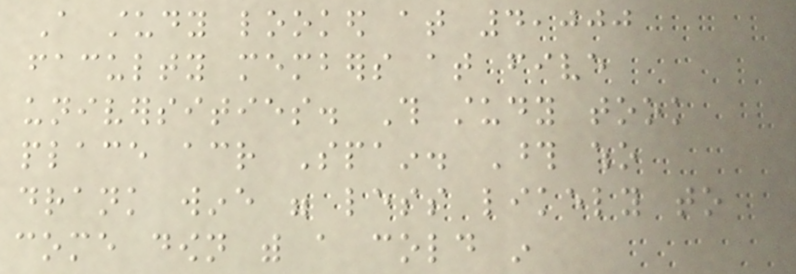A study looked at 4,000
faculty members at five
universities. This study took
place across Spain. Those who
drank wine were less likely to
come down with a cold in
